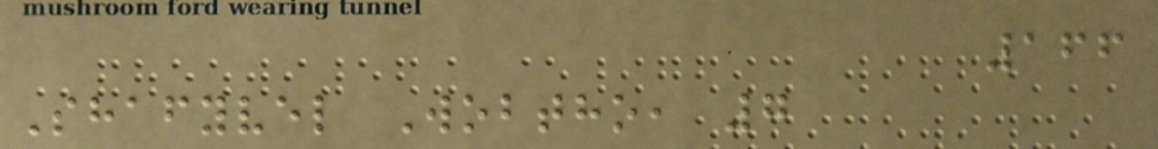166
Shafyvel Wobtho, 7
